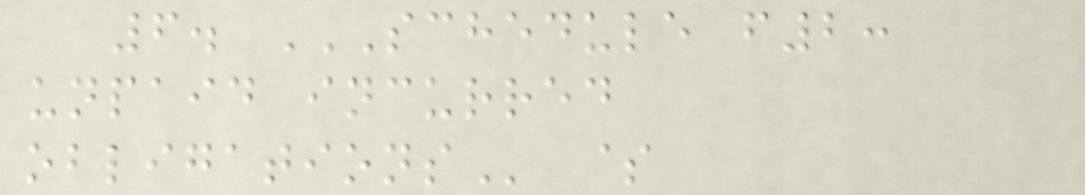6. SCHEDULE F2:
UNPAID INCURRED
OBLIGATIONS $
